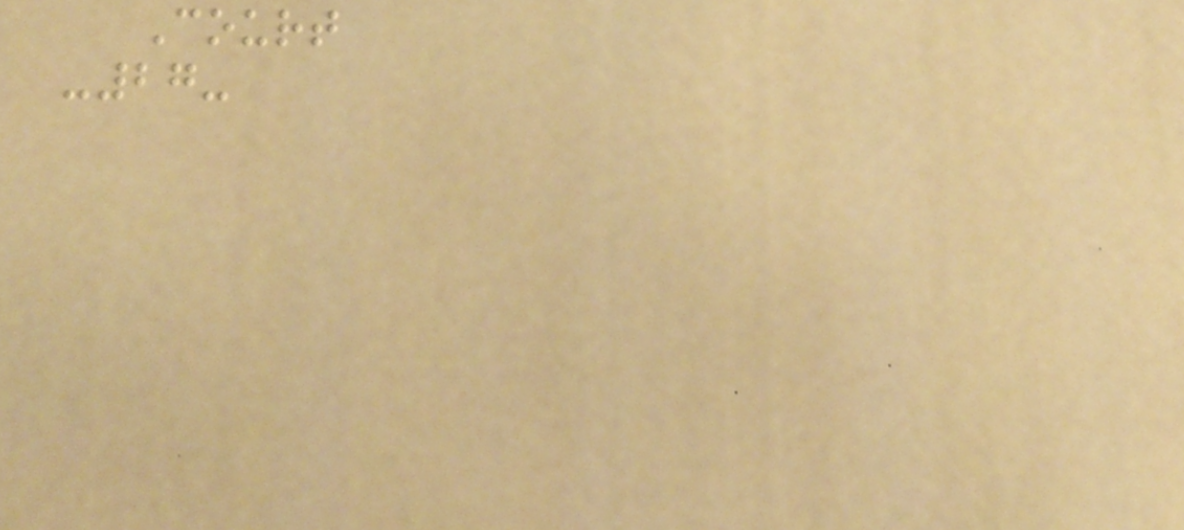Court
-27-
